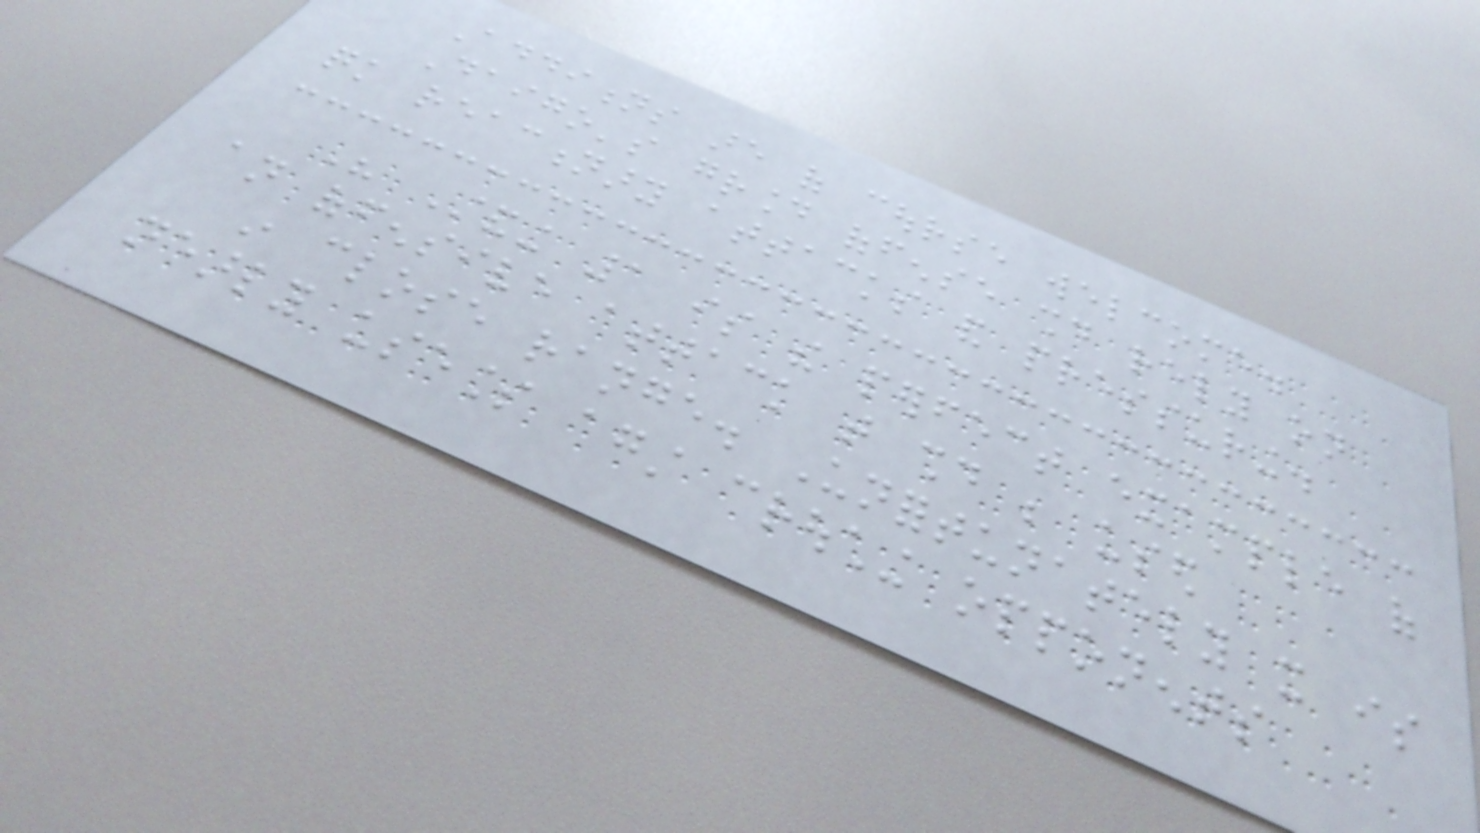Additions are of course welcome.
Daigo's ground offense should rely on
quick reactionary attacks and pressuring.
His Standing 1 is the perfect example of
an offensive attack that should be used
in close range. Unfortunately it is
nearly useless against crouching opponents
